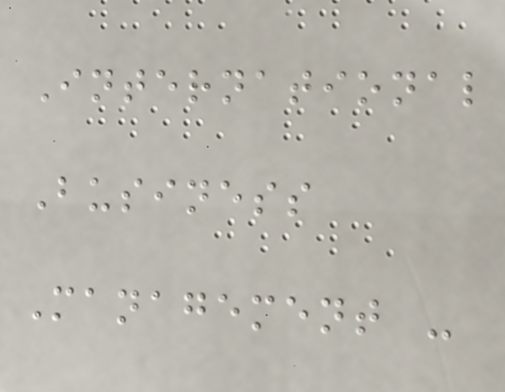International
Business
Management -
